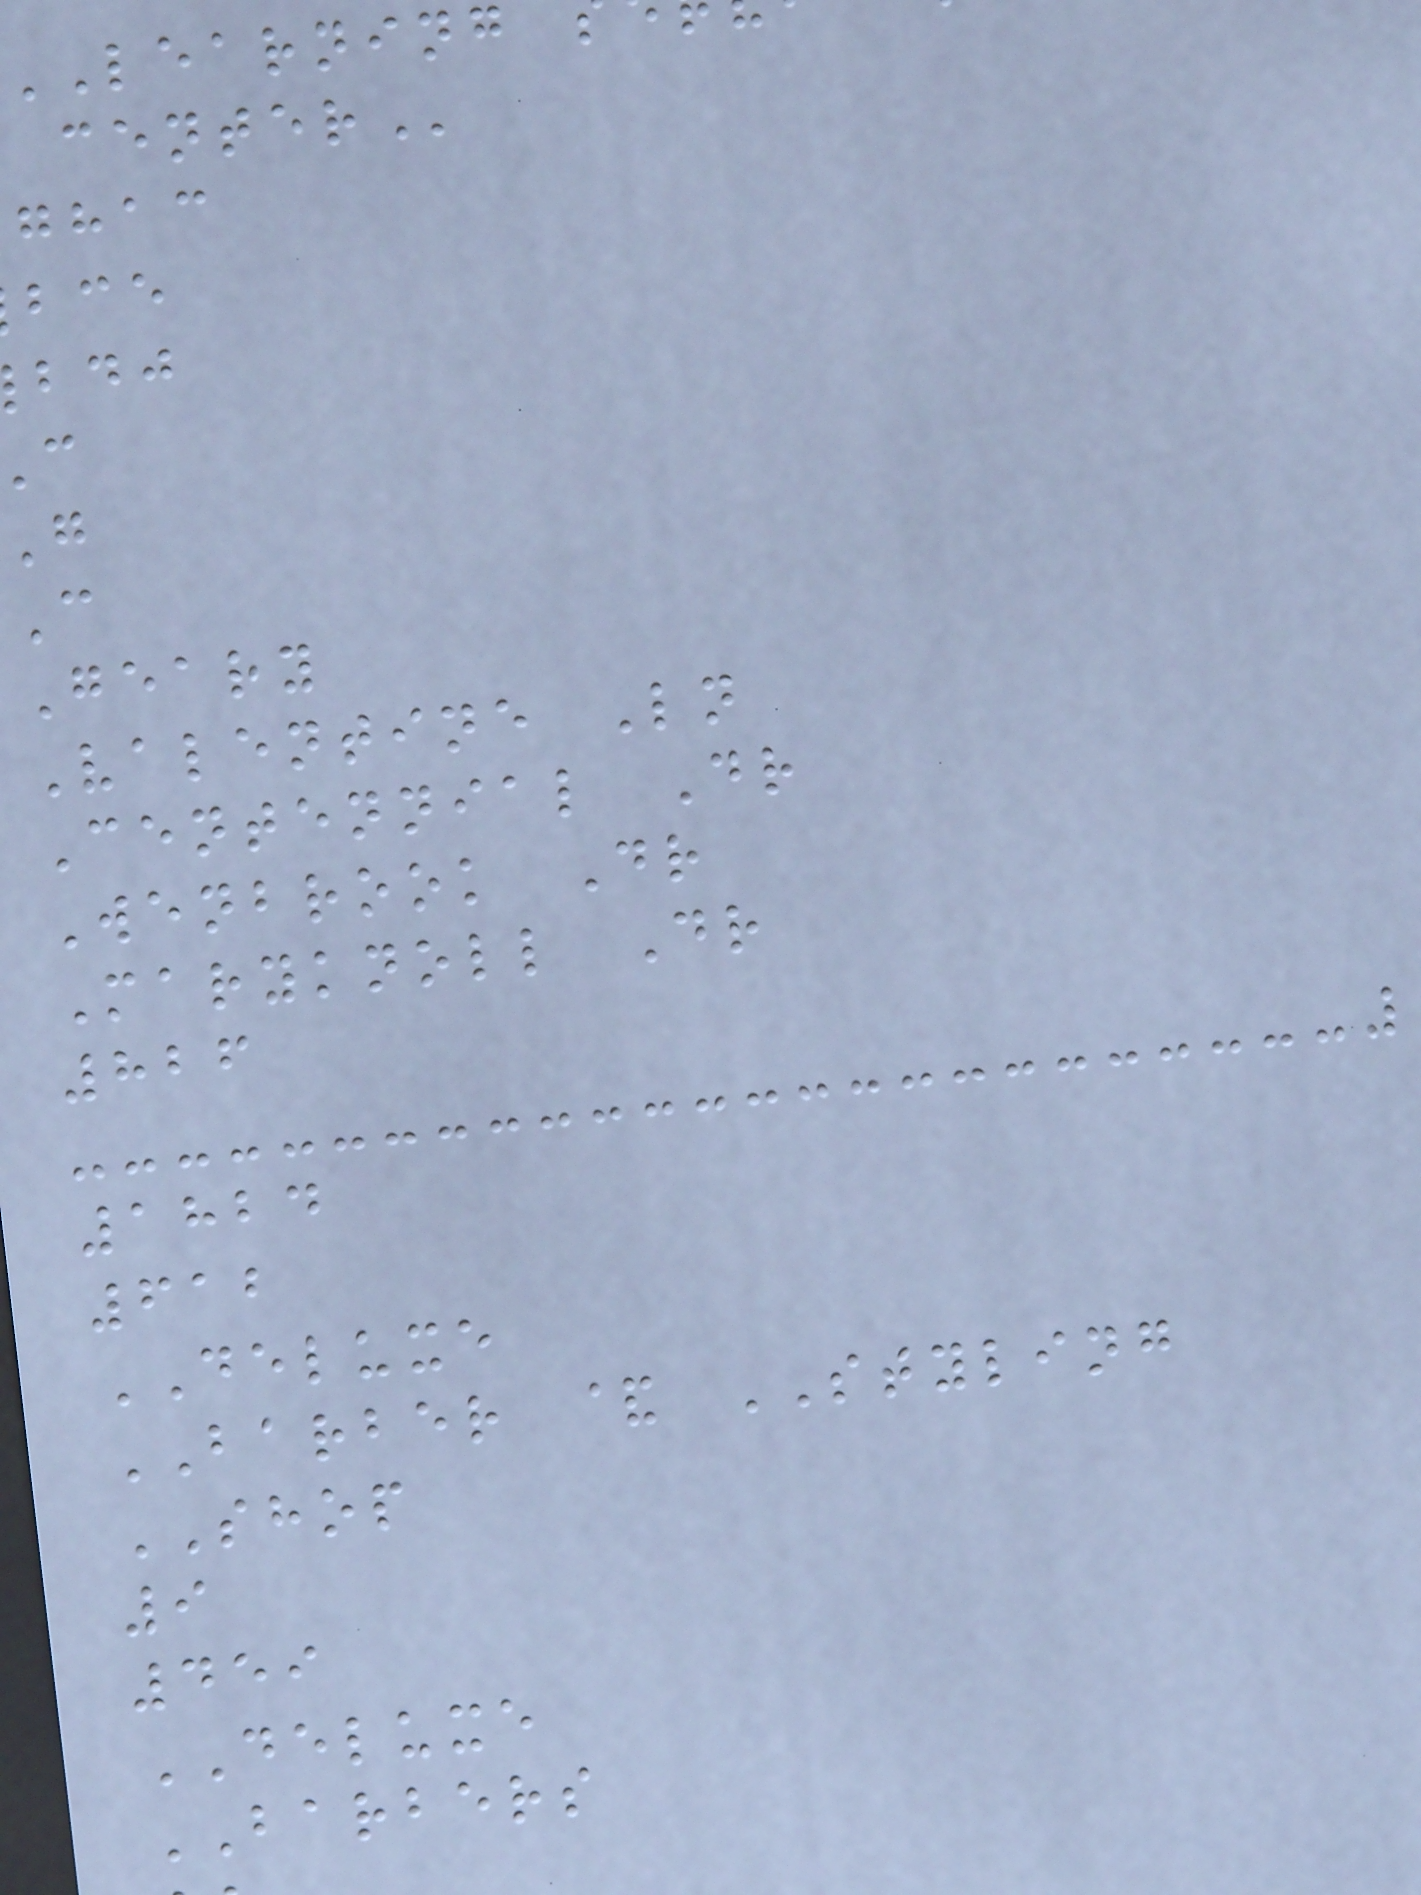learning
ghac
C
Geary
Valentine Ln
Centennial Dr
Wenbrook Dr
Maryknoll Dr
826
1824
612
DELUXE
BARBER & STYLING
SHOP
9
459
DELUXE
BARBERS
